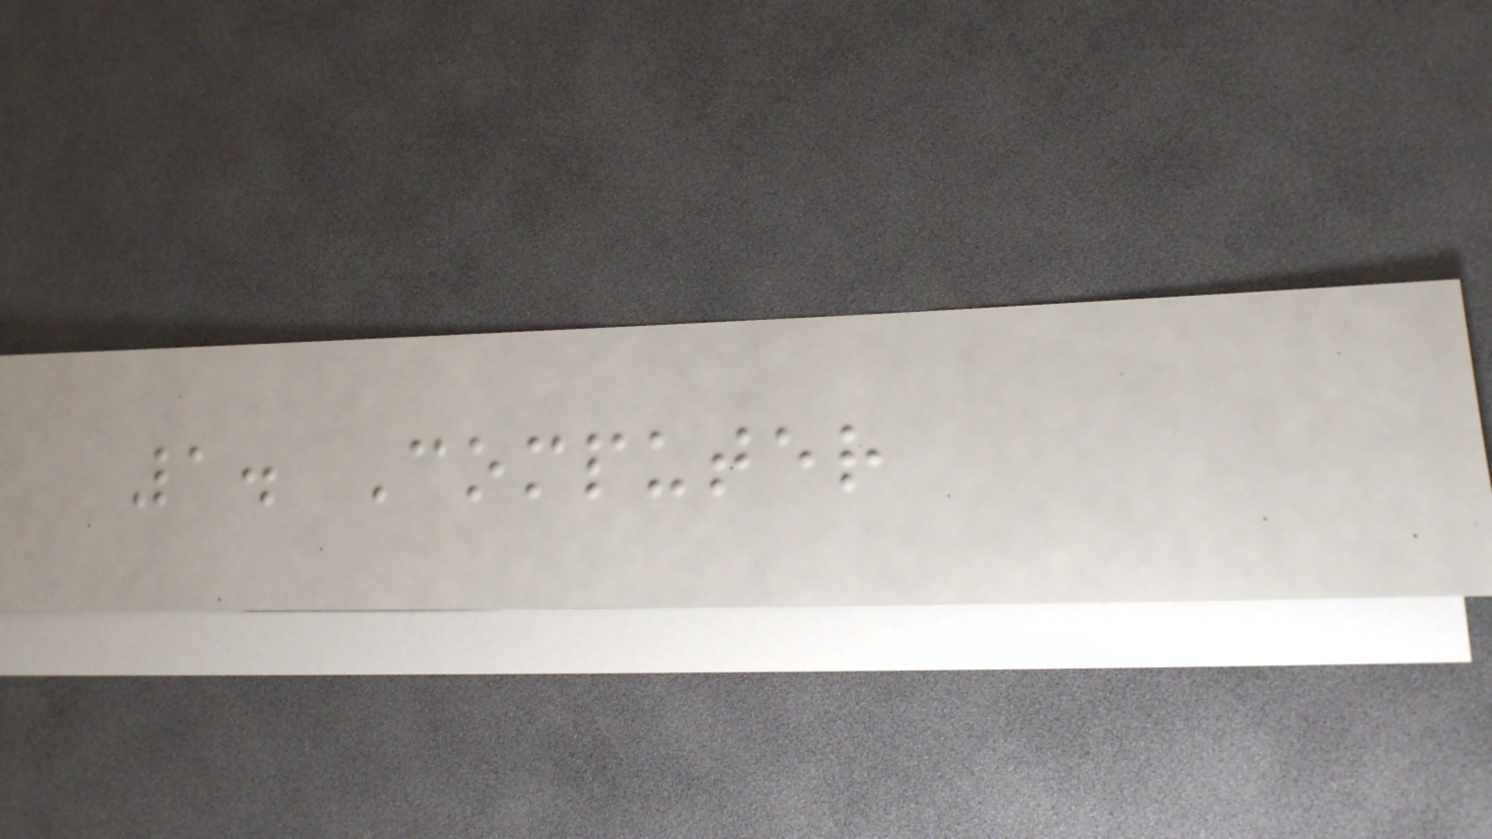1. Computer
